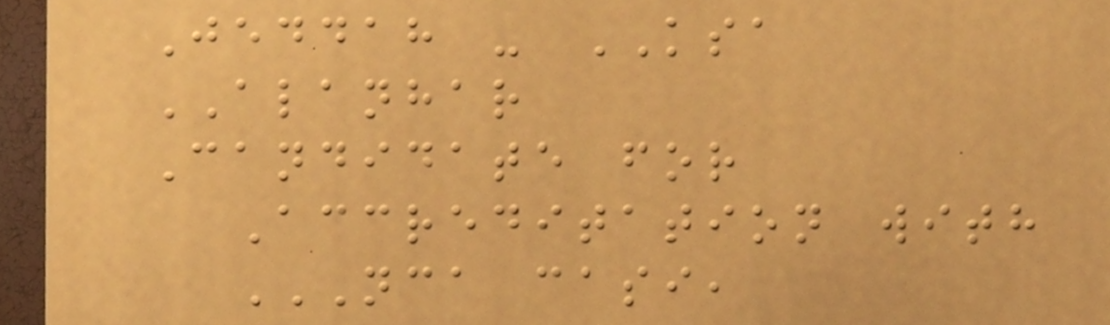Jeddah - KSA
ALANHAR
Candidate for
Accreditation with
NCA CASI,
